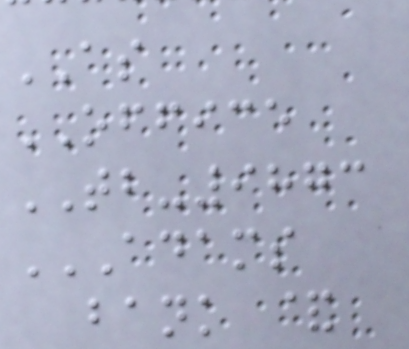AS
OFFICE
TB-9873
ADAMS
BANK &
